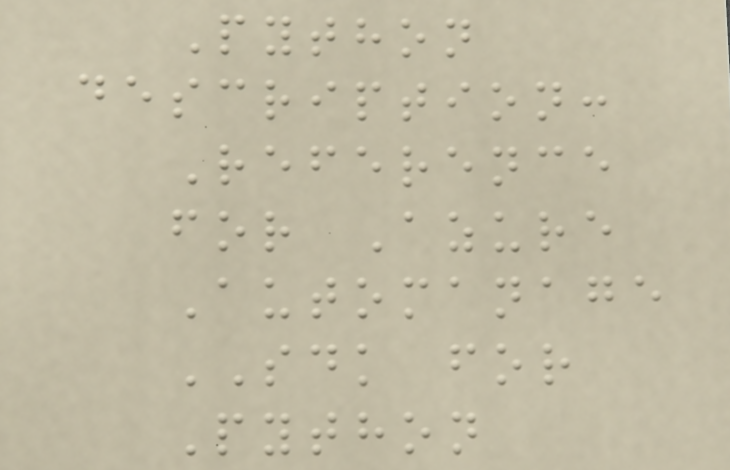Python
description:
Reference
for Azure
Automanage
SDK for
Python
